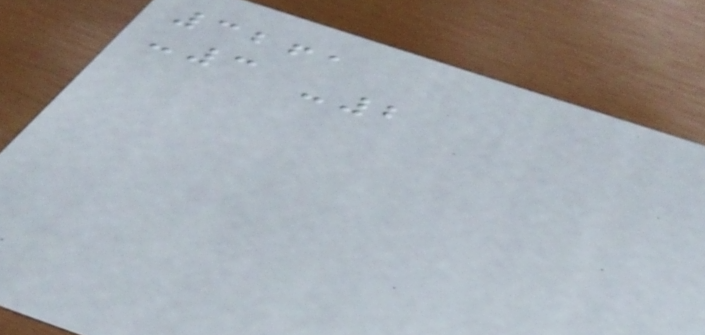3261
-3 -2
